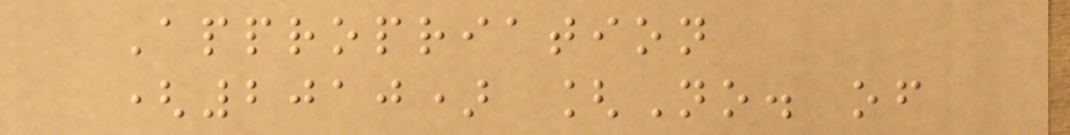Appropriation
(2010) [No. of
